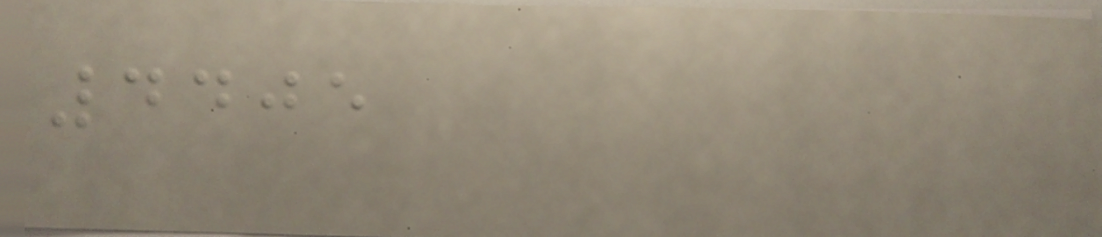4405
